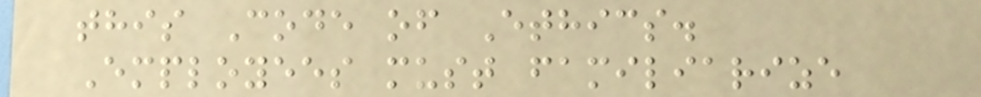this Code of Ethics.
Employees must familiarize
